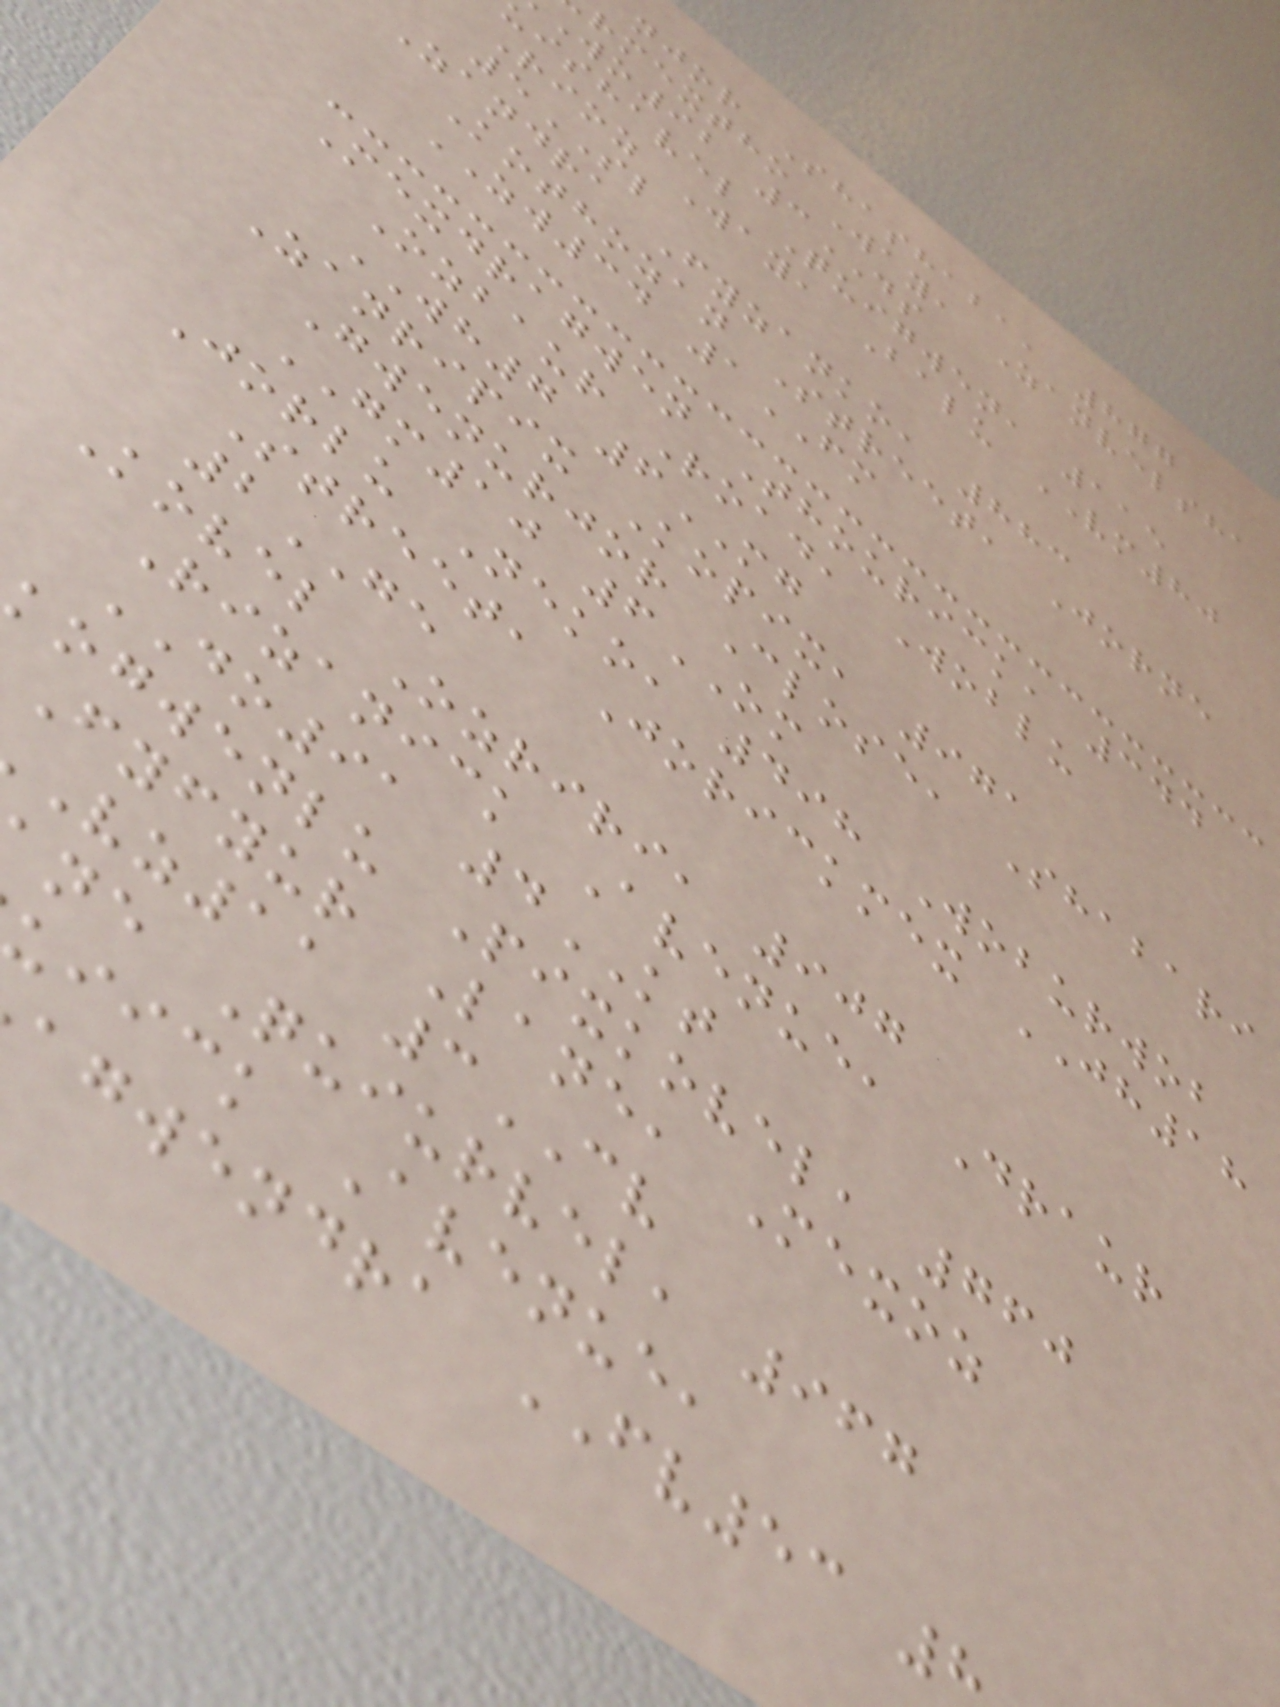njor Shashaba, 877
rmextho Way, Zanvelsha
wo92 3DS
uishavel Quigwen, 115
Rioz Way, Balu VM80
5SL
Zandra Fyzanko, 883
Kothozan Street, Jorne
ZW34 1FM
Mexdragwen Thourick, 344
Ozbaur Road, Woblu
WH7 6MG
Zanripix Kopix, 971
Gwenurjor Close, Shabari
GM10 6OM
Jorlu Neko, 498 Woburwob
Street, Jorickmex JH18
2GE
Kovel Ozriri, 907
Rizanick Avenue, Draur
DO91 4KT
kogwenlu Pixkovel, 760
Fyfyur Lane, Mexoz
vz11 3CV
ne Quiurvel, 967
uiick Avenue,
agwendra FV53
